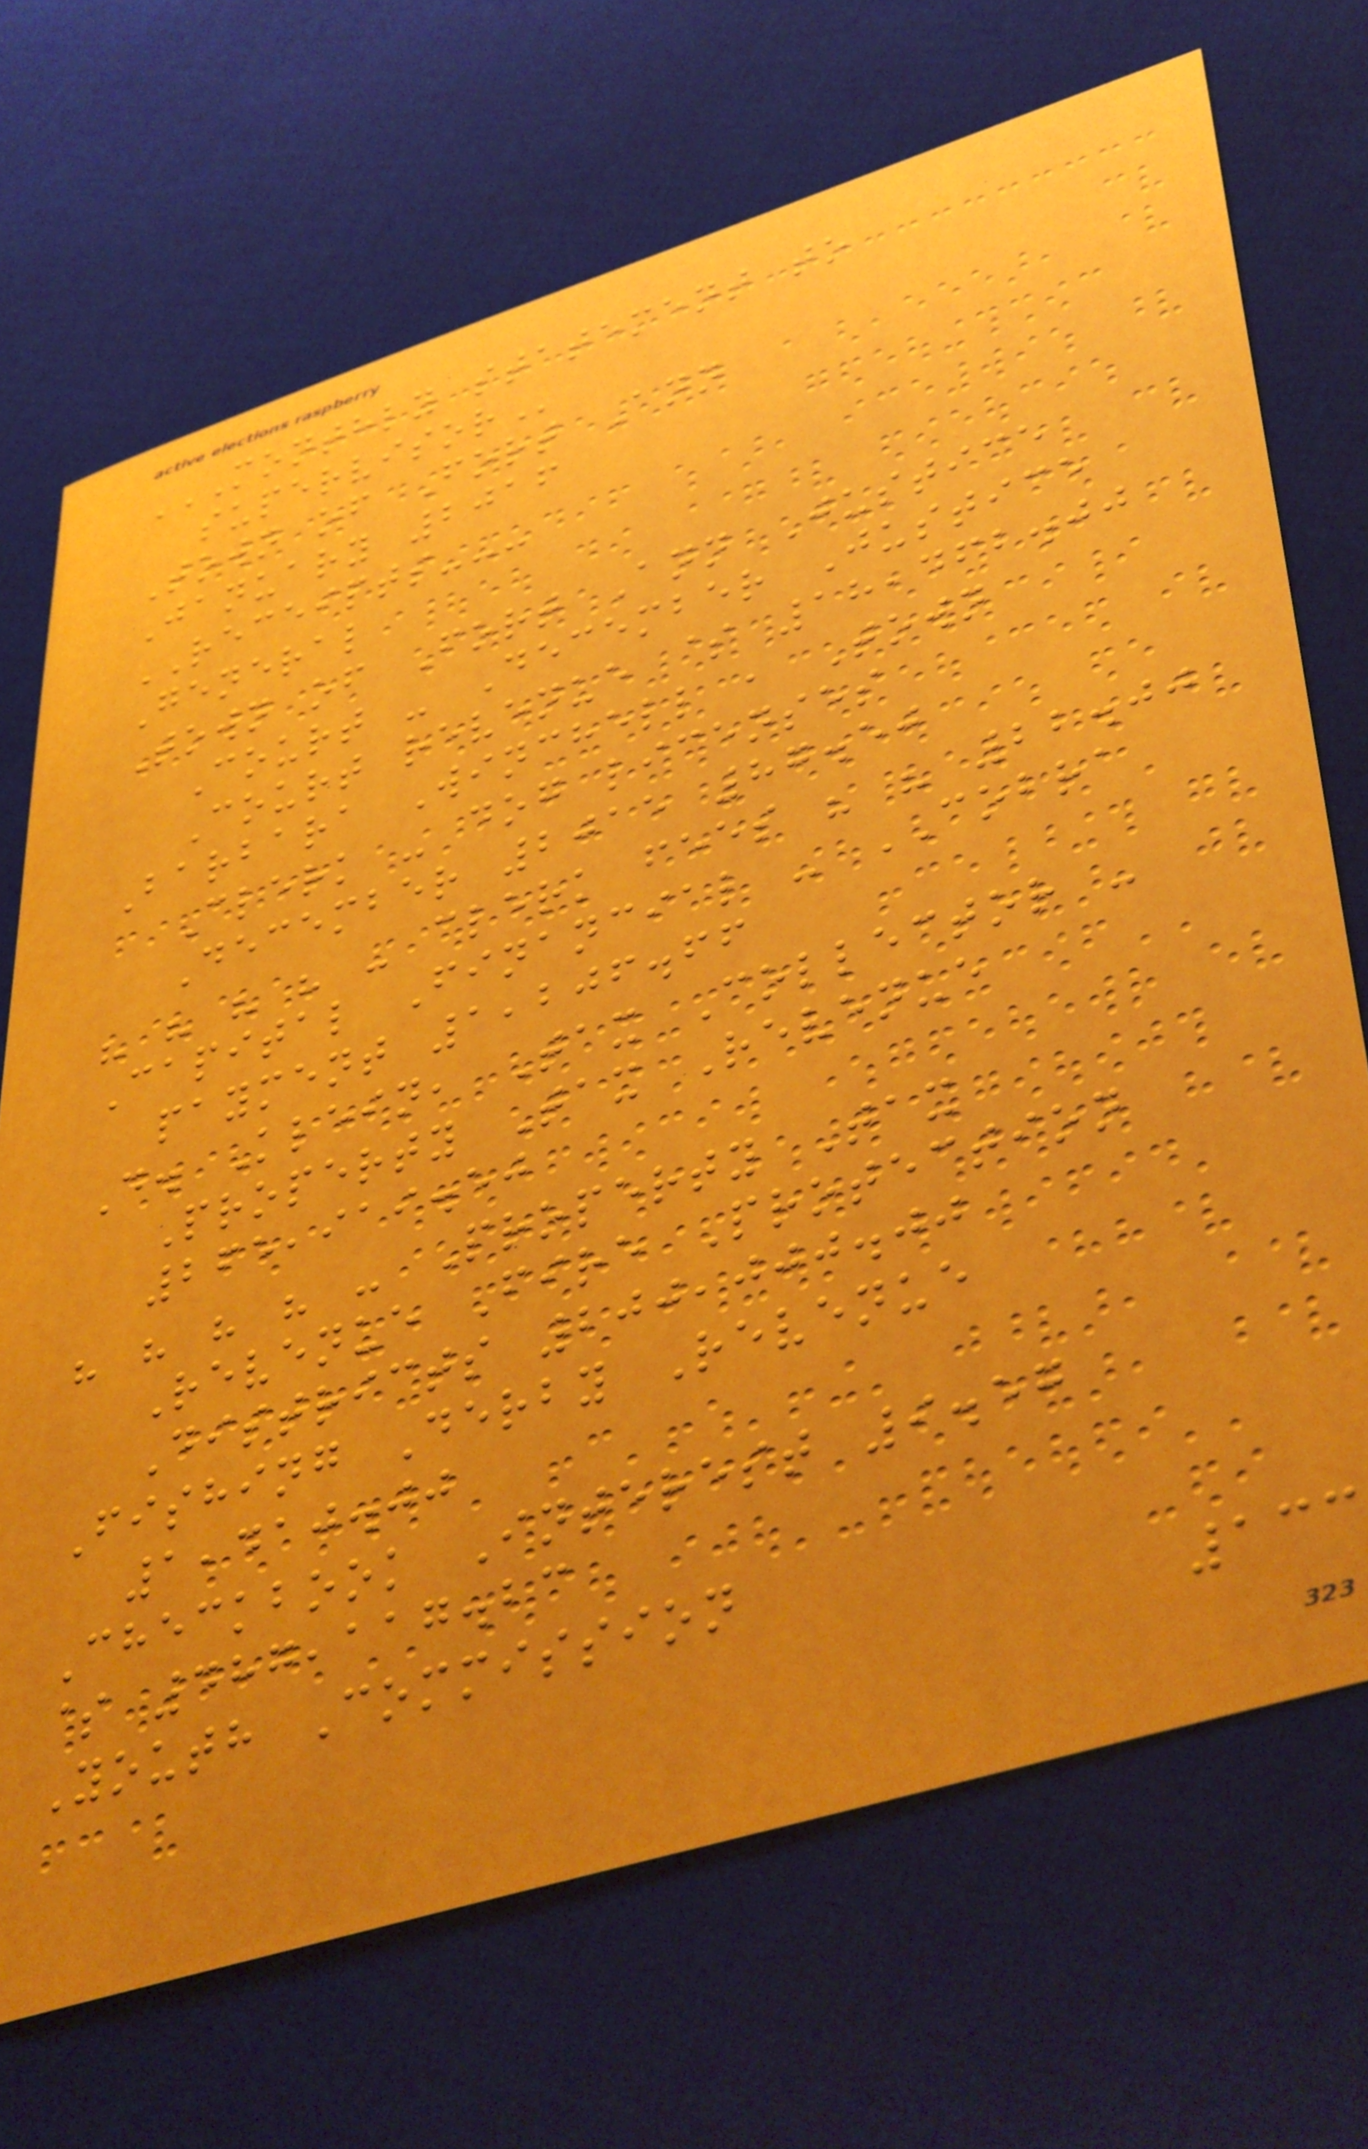MONTHLY STATEMENT TO
SUPERVISOR
Town of Fort Ann
January 2016
RECEIPTS---
General
Town of Fort Ann Justice
Court - December Justice
Court revenue $ 18,462.00
Barbara Winchell , Town
Clerk - dog licenses
December 2015 87.50
" " " " - clerk fees " " 22.00
Capital Financial - COBRA
payment 1,206.66
D. Klein, Tax Collector -
Property Tax Revenue
265,919.50
" " " " - Property Tax
Revenue Fire Protection
Districts 200,000.00
Fishing Derby Revenue
1,410.00
Checkbook Interest 9.57
$ 487,117.23
Youth Commission
133
